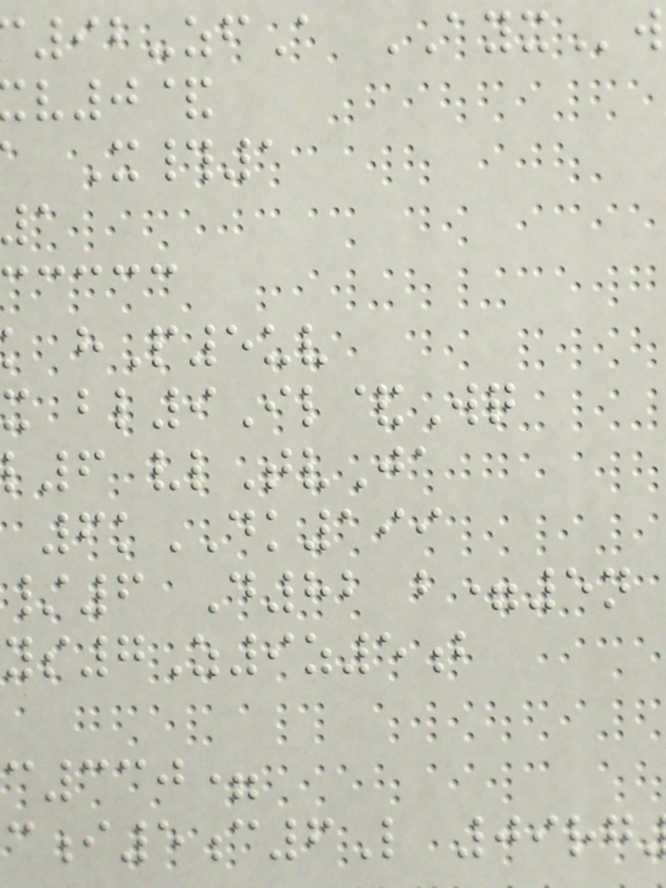92-zfA AYXw
v0&
X#1
k hP5uv
x bl9Il&Wq
l6 vlTvJa
6kDK199
/6 D82 b=5n
7Z9z5b
c330=
i5c6L 09rg
